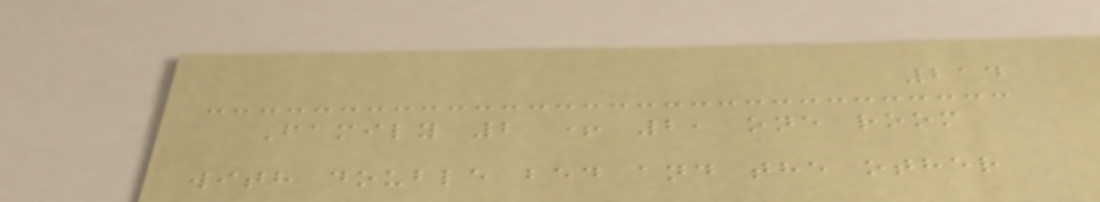214
Family 2 + 2, one room
with double bed and the other
